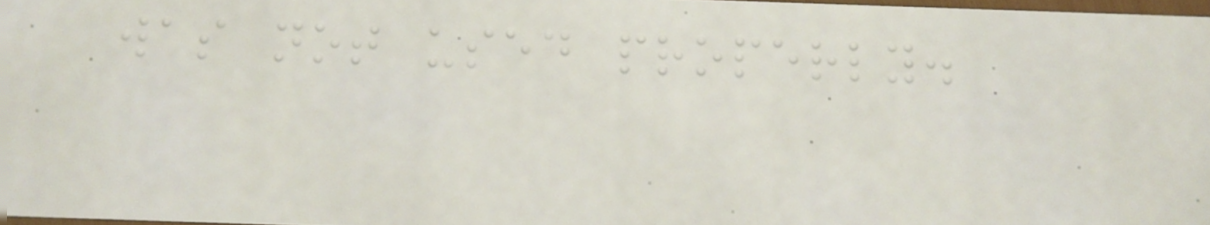was not used properly.
